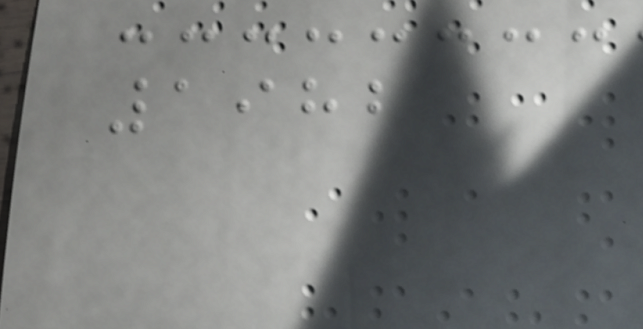1982
